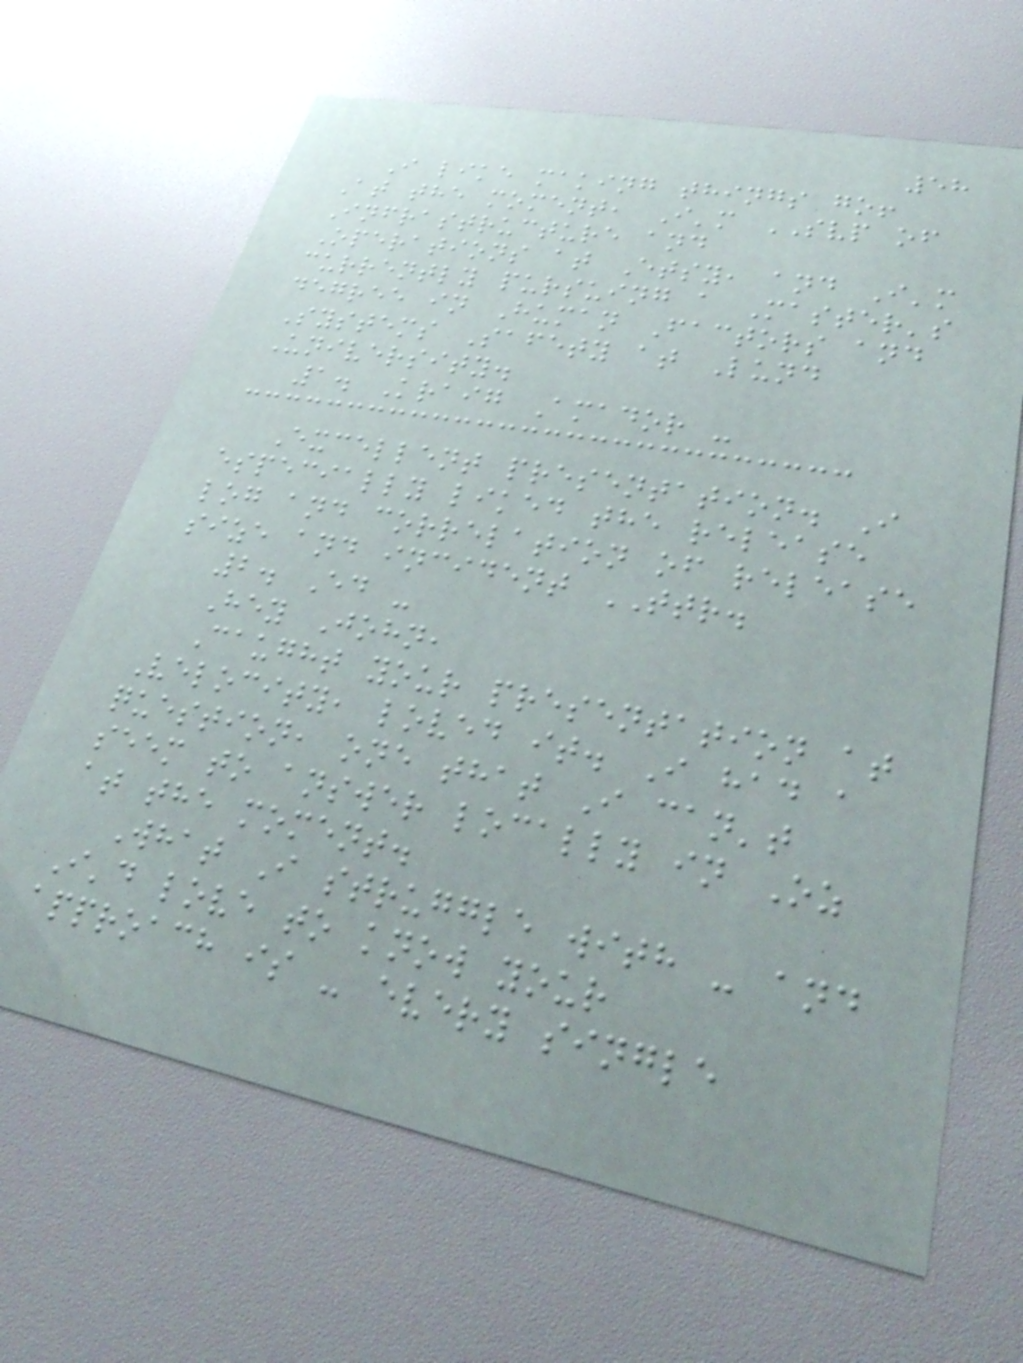58
I like making things go!
At the moment, I'm SVP of
Infrastructure and
Operations at Etsy, and I'm
currently pursuing a Master's
degree in Human Factors and
Systems Safety at Lund
University.
1. Kraig Amador -
Excellent presentation. I
especially liked the release
log and correlation of release
size and incident TTR.
2. Ed -
Hey John,
Caught your presentation at
Velocity, loved it. I had a
question, one that I can't
seem to answer locally in Oz
at the moment.
What I struggle with - and
I'd love to know your
approach is - every single
